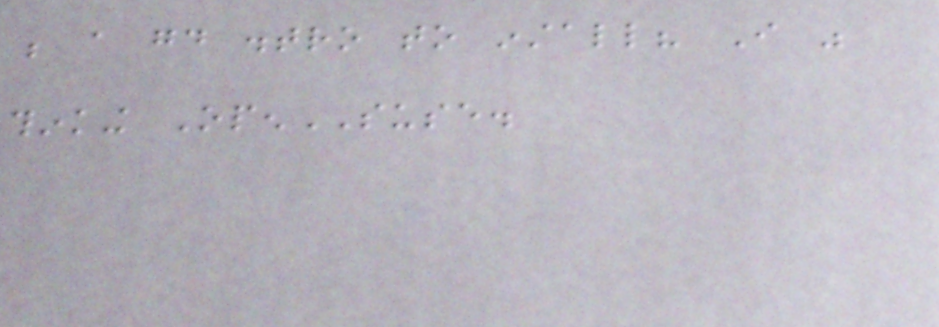be a good distro to install? I was
thinking OpenSUSE.
